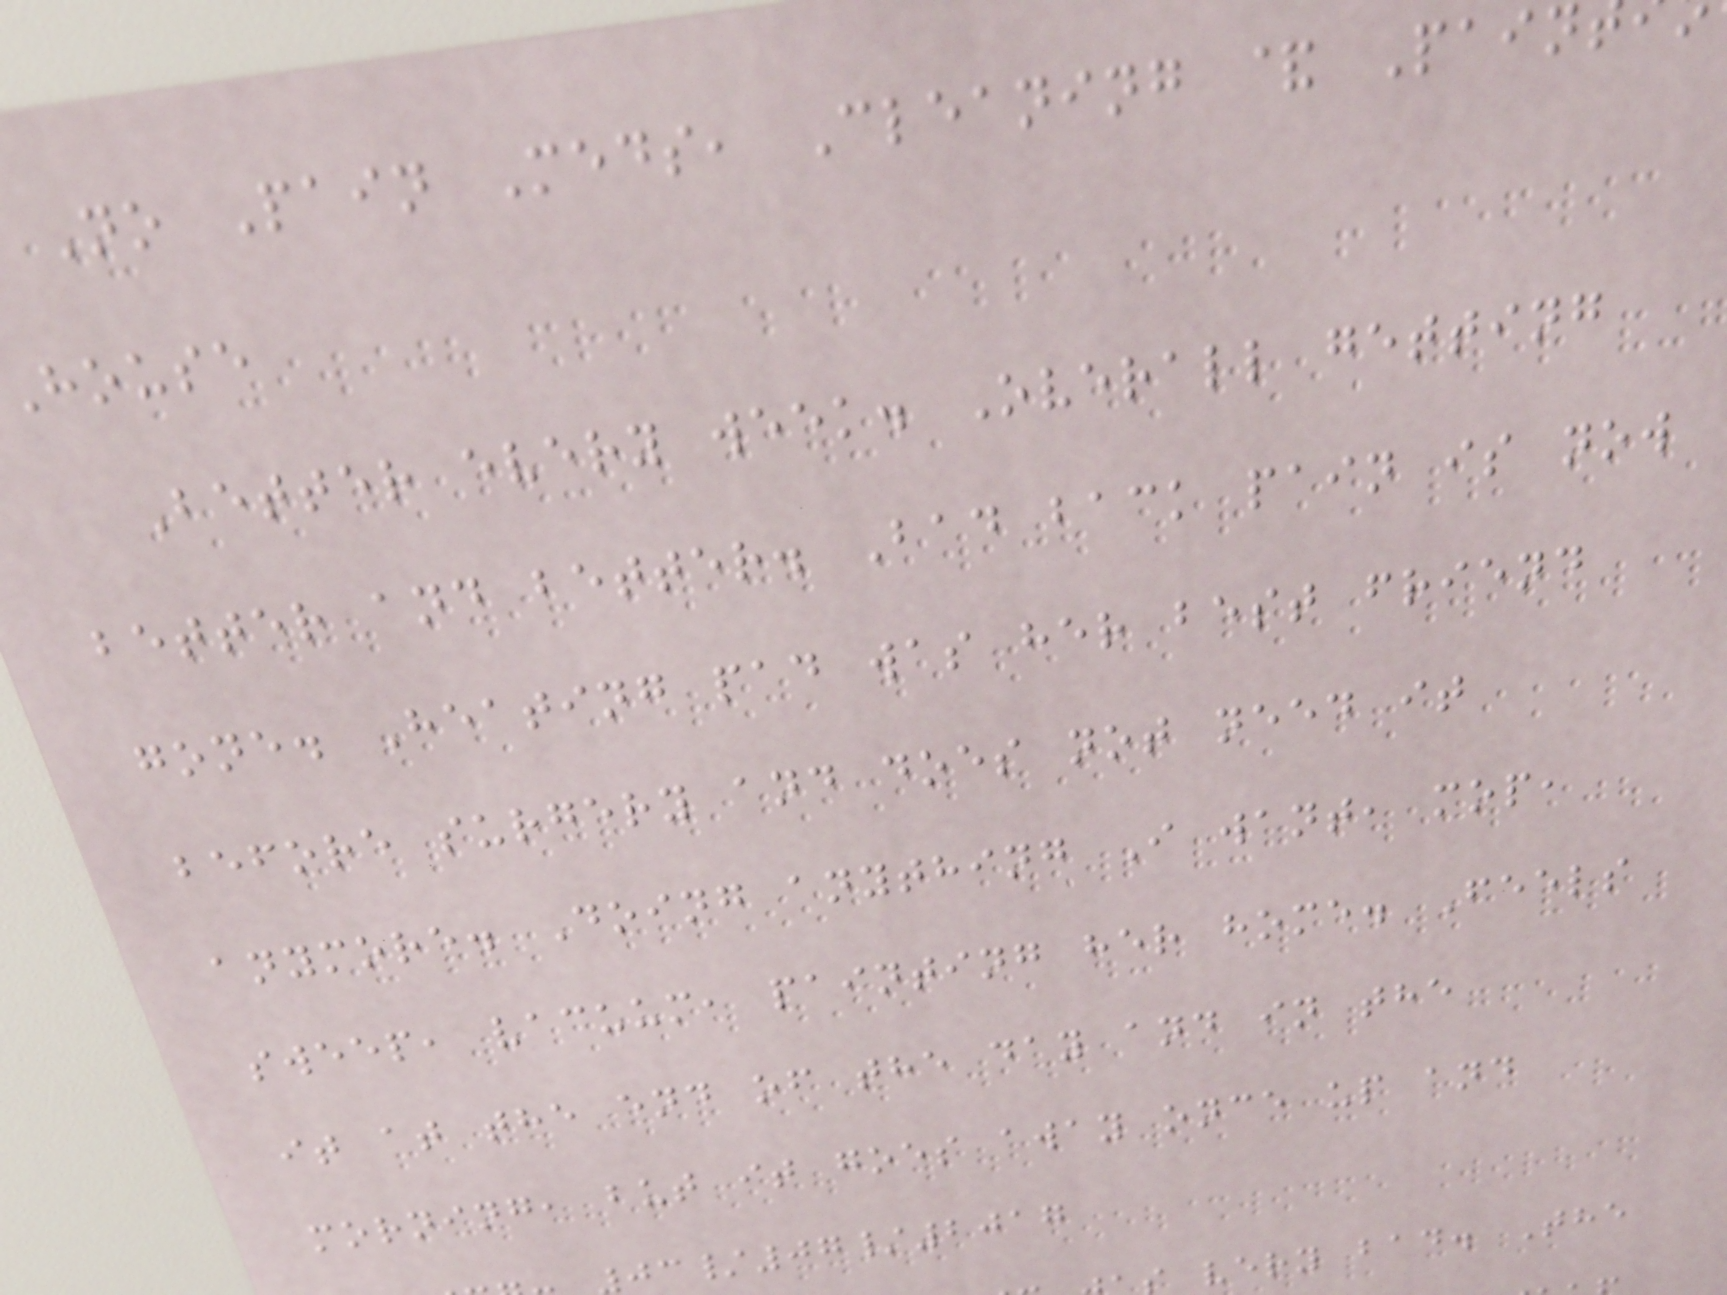No Pain Meds, Cleaning & Pain
house
Better every week. Overall getting
better and better. Bad back pain is now
gone. Heating pad was her best friend
before surgery and does not need it
anymore. Doing anything I want, mop,
sweep, vacuum, painting her home. Feels
it at the end of the day and in the
morning, but it goes away once up and
/07/2017
very bad. The
